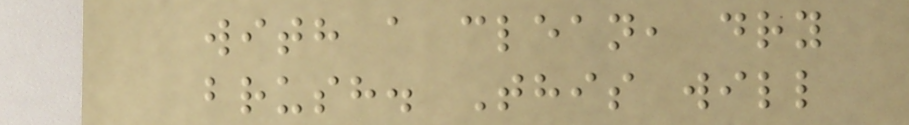with a clean, dry
brush. This will
